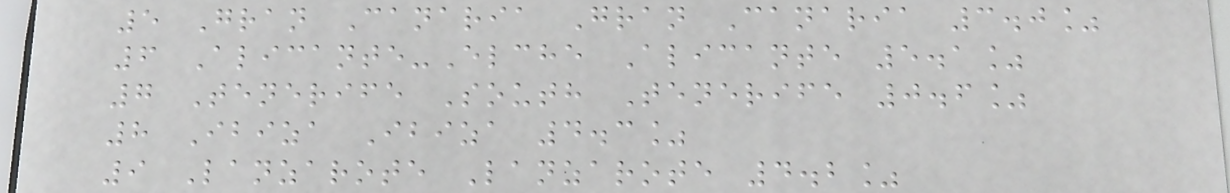5 Gran Canaria Gran Canaria 3.0%
6 Alicante-Elche Alicante 5.1%
7 Tenerife South Tenerife 0.6%
8 Ibiza Ibiza 4.3%
9 Lanzarote Lanzarote 4.2%
